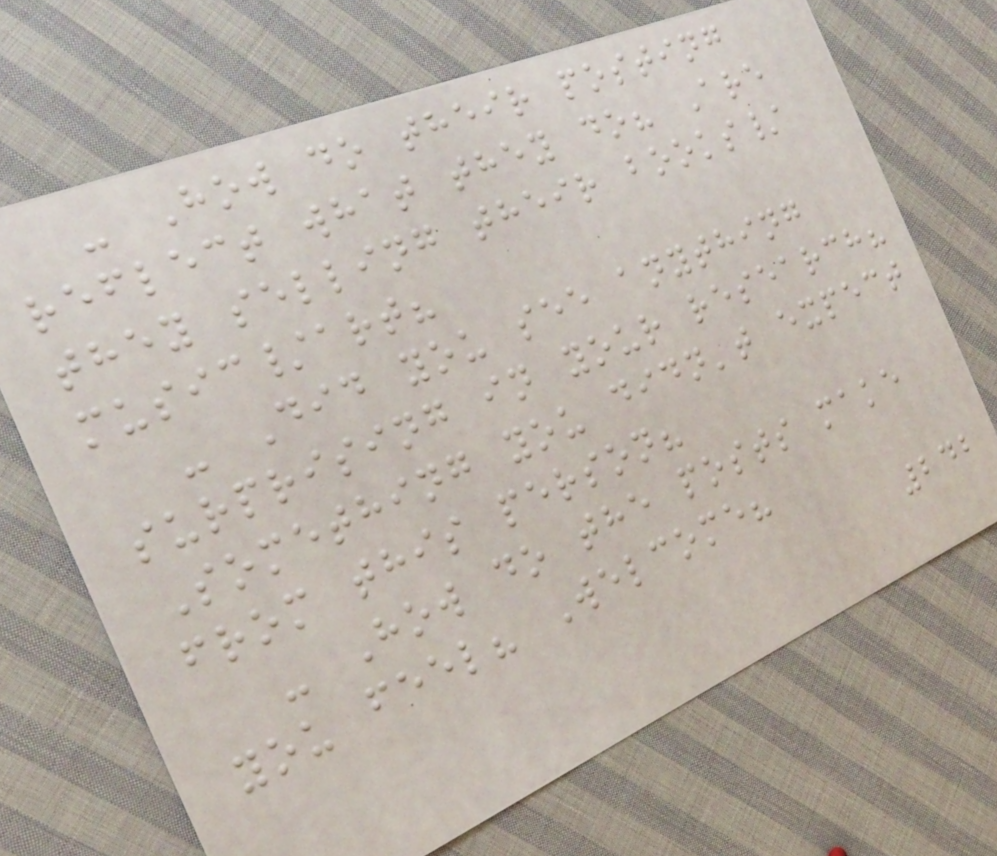- How do their posting
reflect what they do? Are
they selling their books/
music/art?
- Did you see anything
surprising in your research?
Something you didn't expect
from this person?
- How do the posts make
you feel? Welcome?
242
